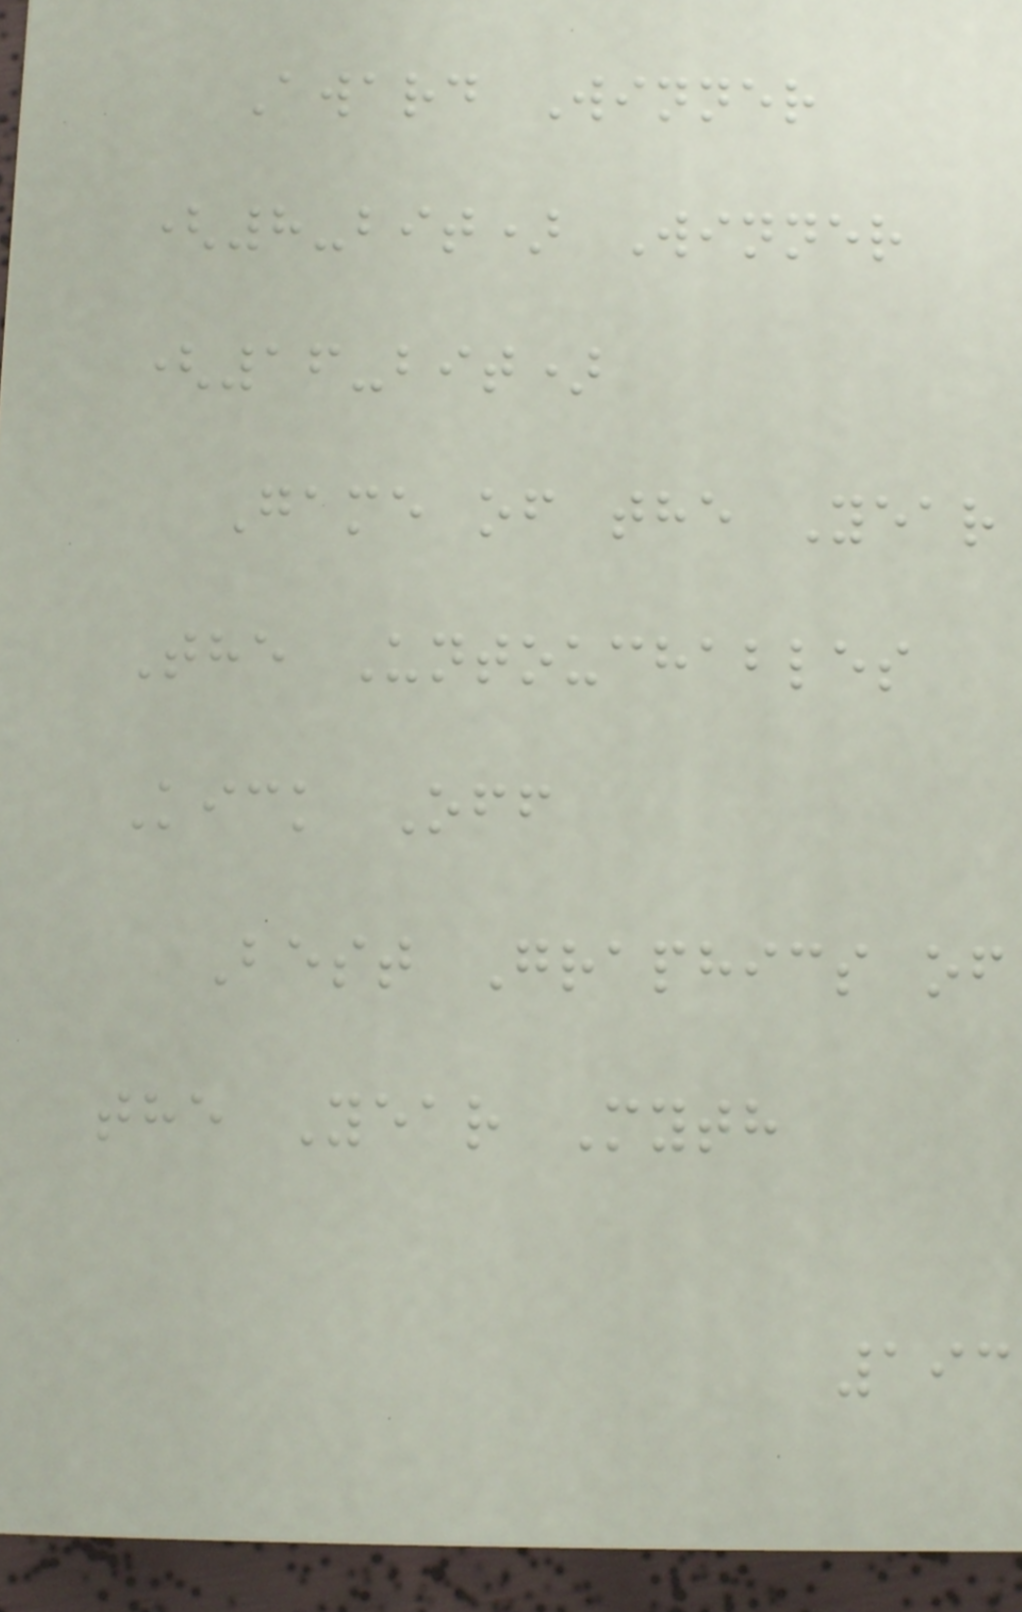Award Winner
(8-bit) Winner
(16-bit)
Game of the Year
The Untouchables
Kick Off
Best Graphics of
the Year Myth
193
